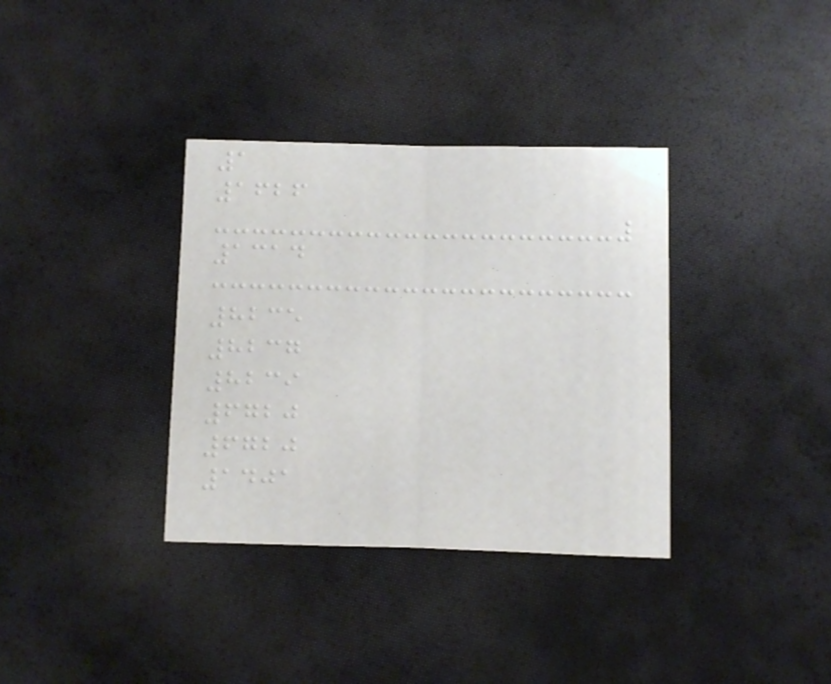1
1626
1314
8235
8237
8239
6720
6720
1401
